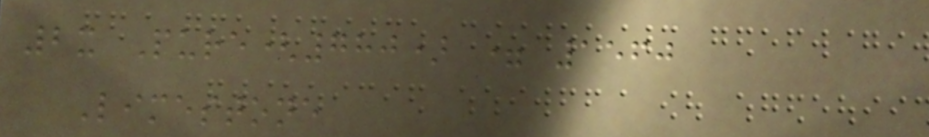2x Pure(780) = 1560
Limestone
